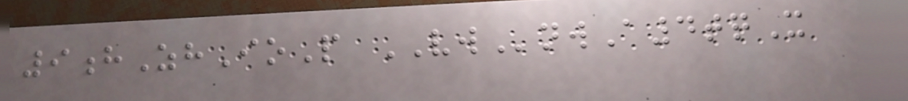9hZhIoP VWnwA4tqX
